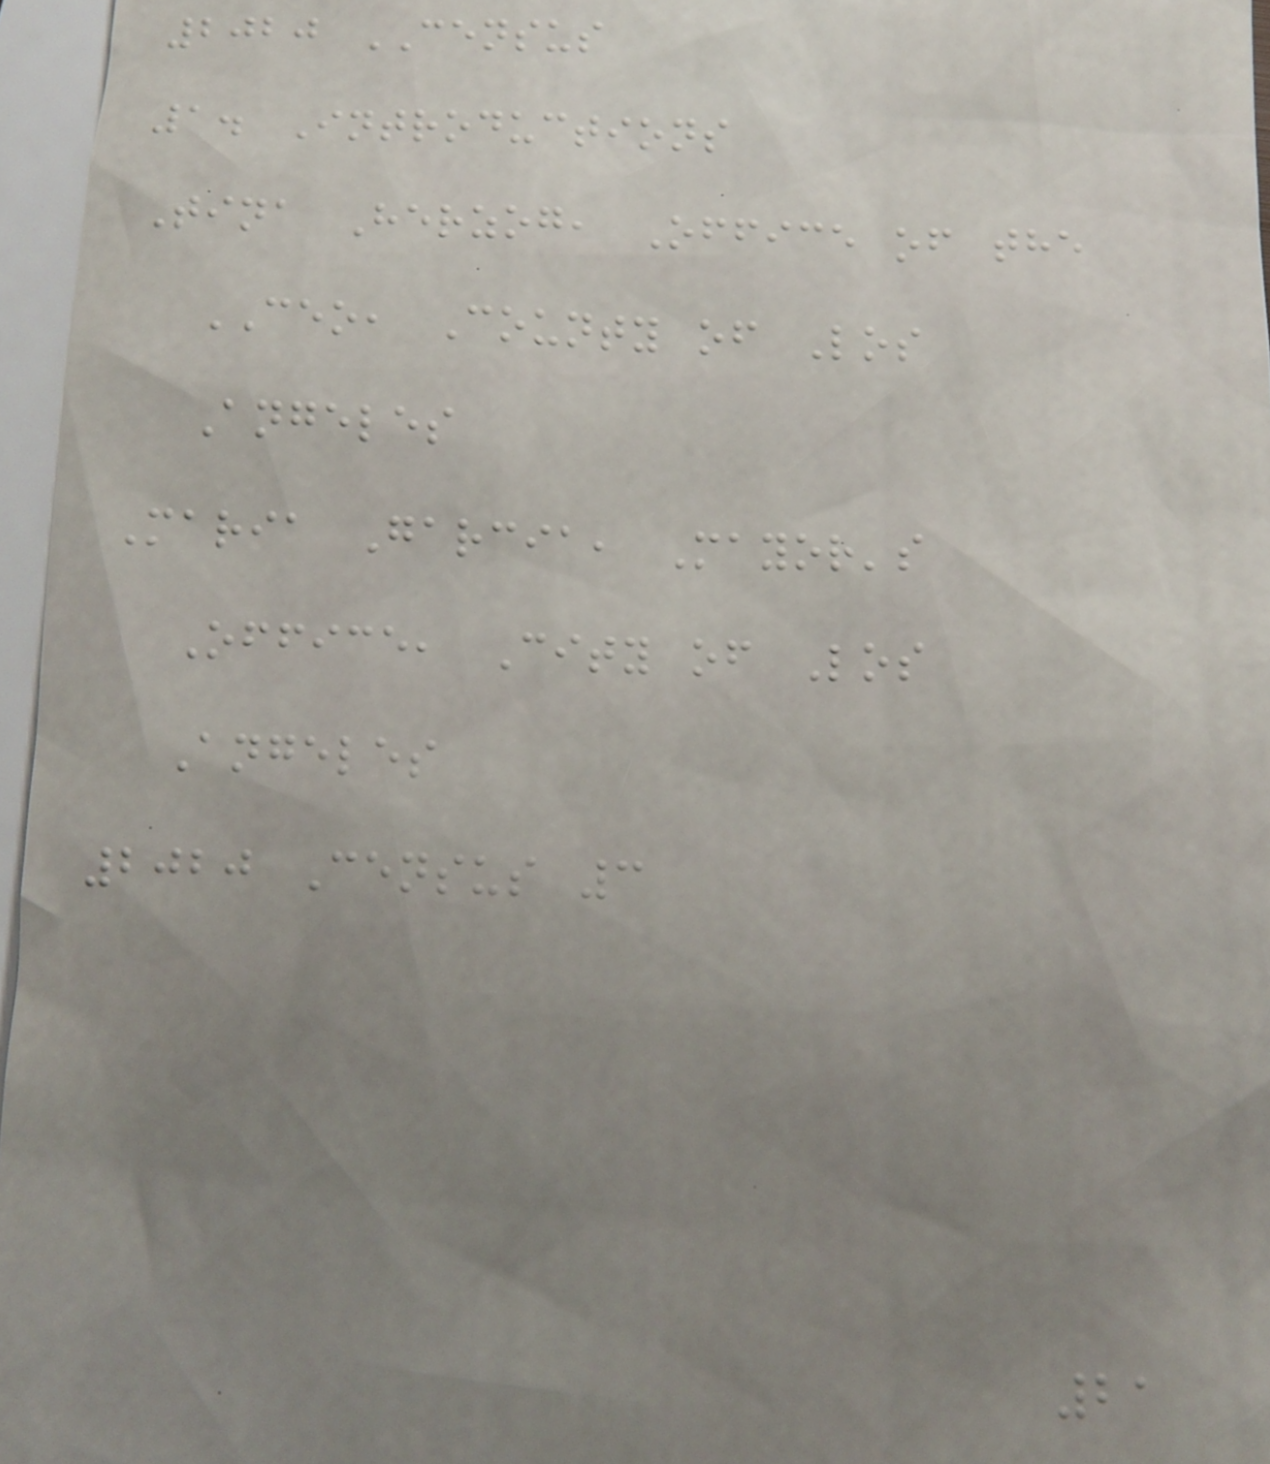2020 CENSUS
1. Introductions
Tina Herzog, Office of the
CEO, County of Los
Angeles
Maria Garcia, Mayor's
Office, City of Los
Angeles
2020 Census 3
21
